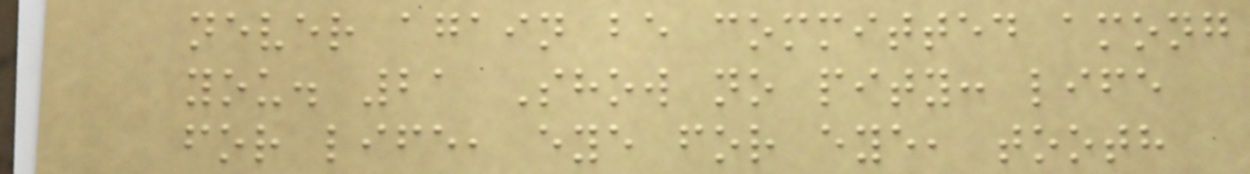never again be committed among
you. 21 Show no pity: life
for life, eye for eye, tooth
